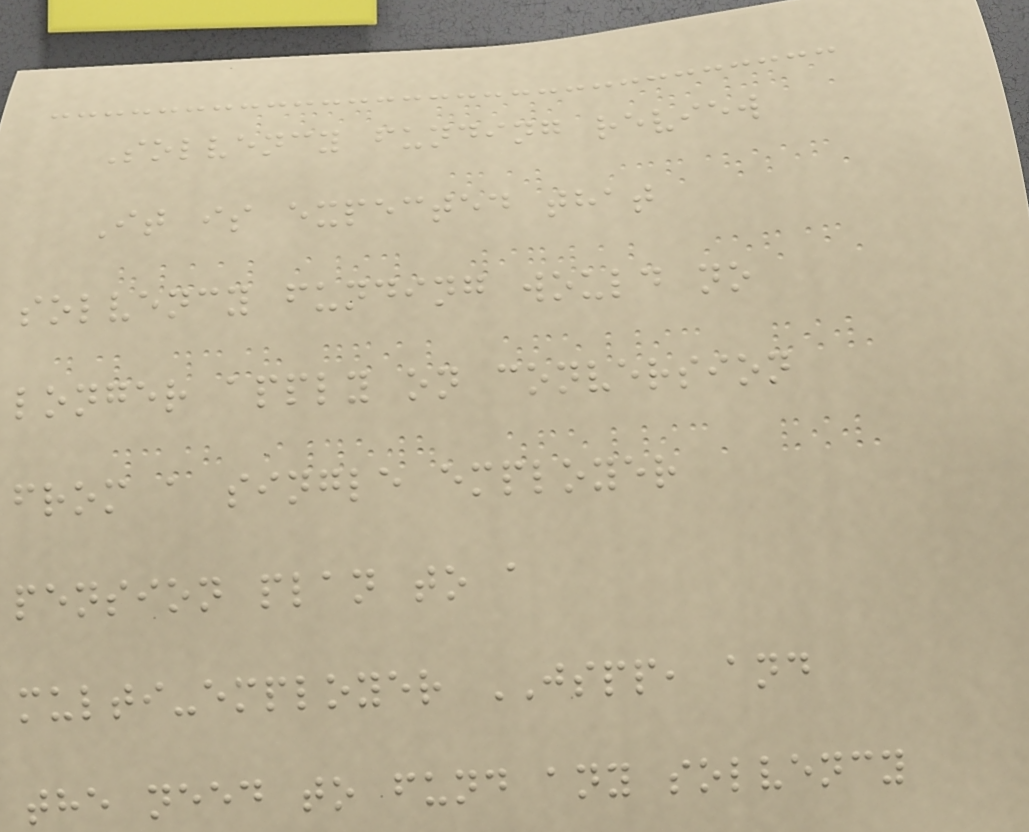Solvency funding review
It is expected that
solvency funding would no
longer apply on conversion
from a single employer
pension plan to a
multi-employer JSPP, and
the need to fund any solvency
